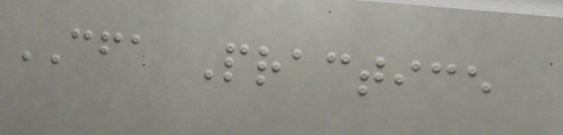CFA Practice
